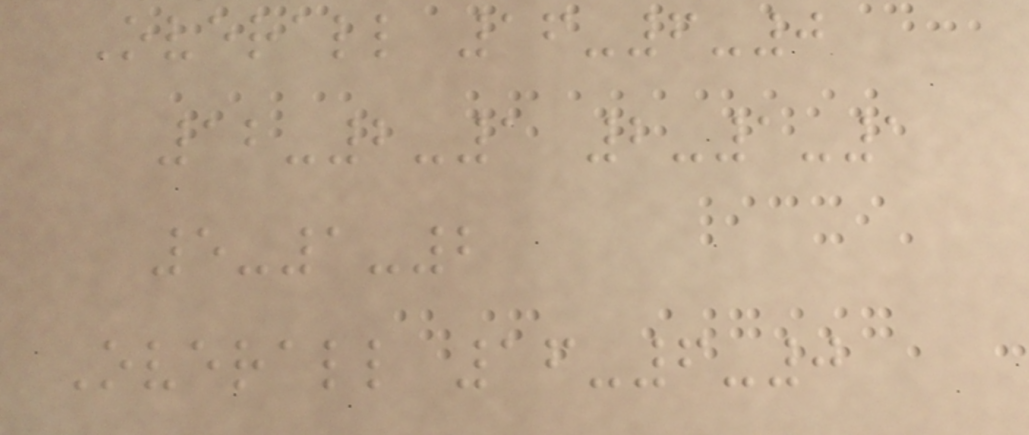Overall 16-6-0
12-2-1 2-1-1
5-1-2
Overall 16-6-0
